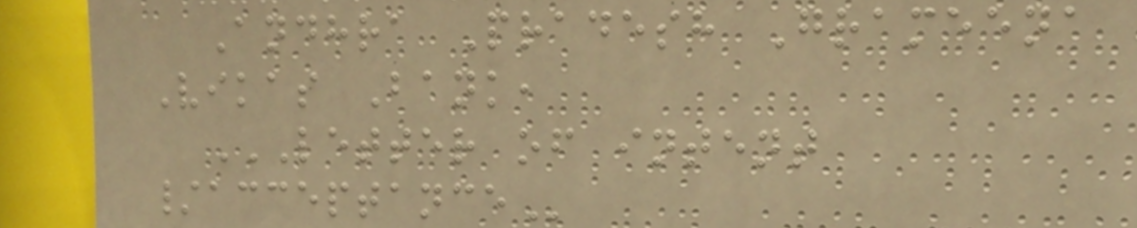Andhra Pradesh Grameena
Vikas Bank,
LETTER OF INTENT
/ACCEPTANCE
